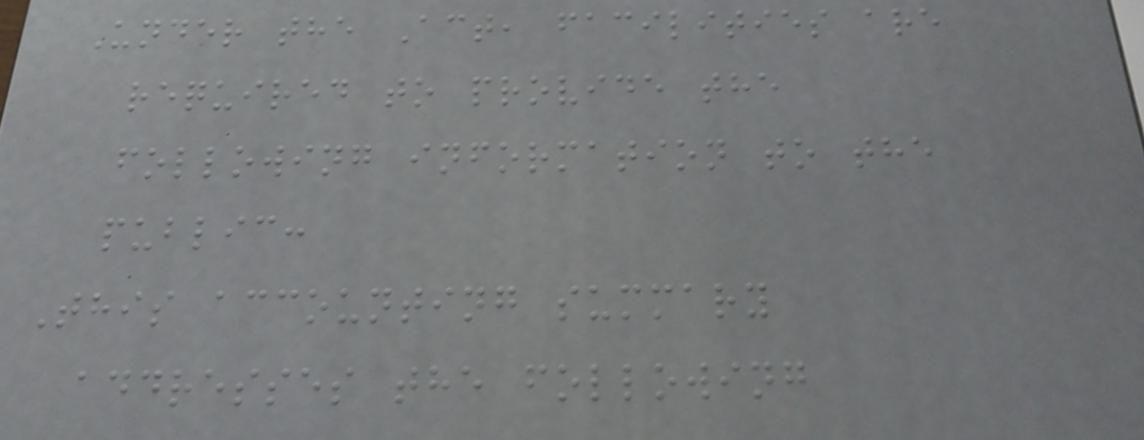Under the Act, facilities are
required to provide the
following information to the
public:
This accounting summary
addresses the following
